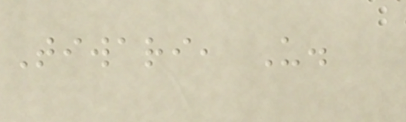Tiwari, U.
